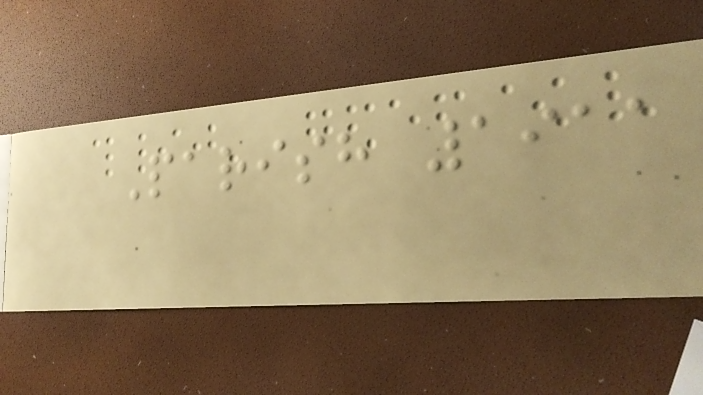Parish 1911
